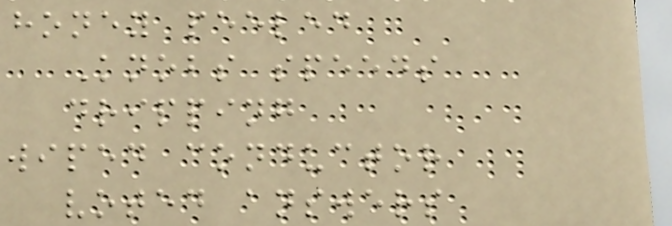honey peeled
Knobs speeds
dripping
wiped conductor
voted answers
